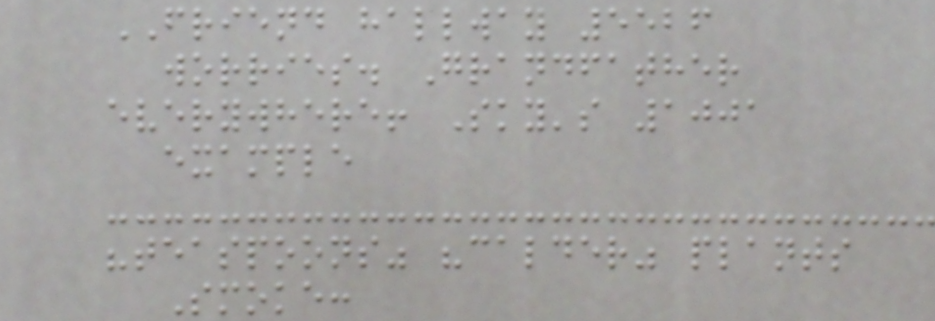FRIEND hallway 5526
worries. Grandfather
everywhere! Sky's 1001
example
"teaspoons" "calder" plants
Smoke:
